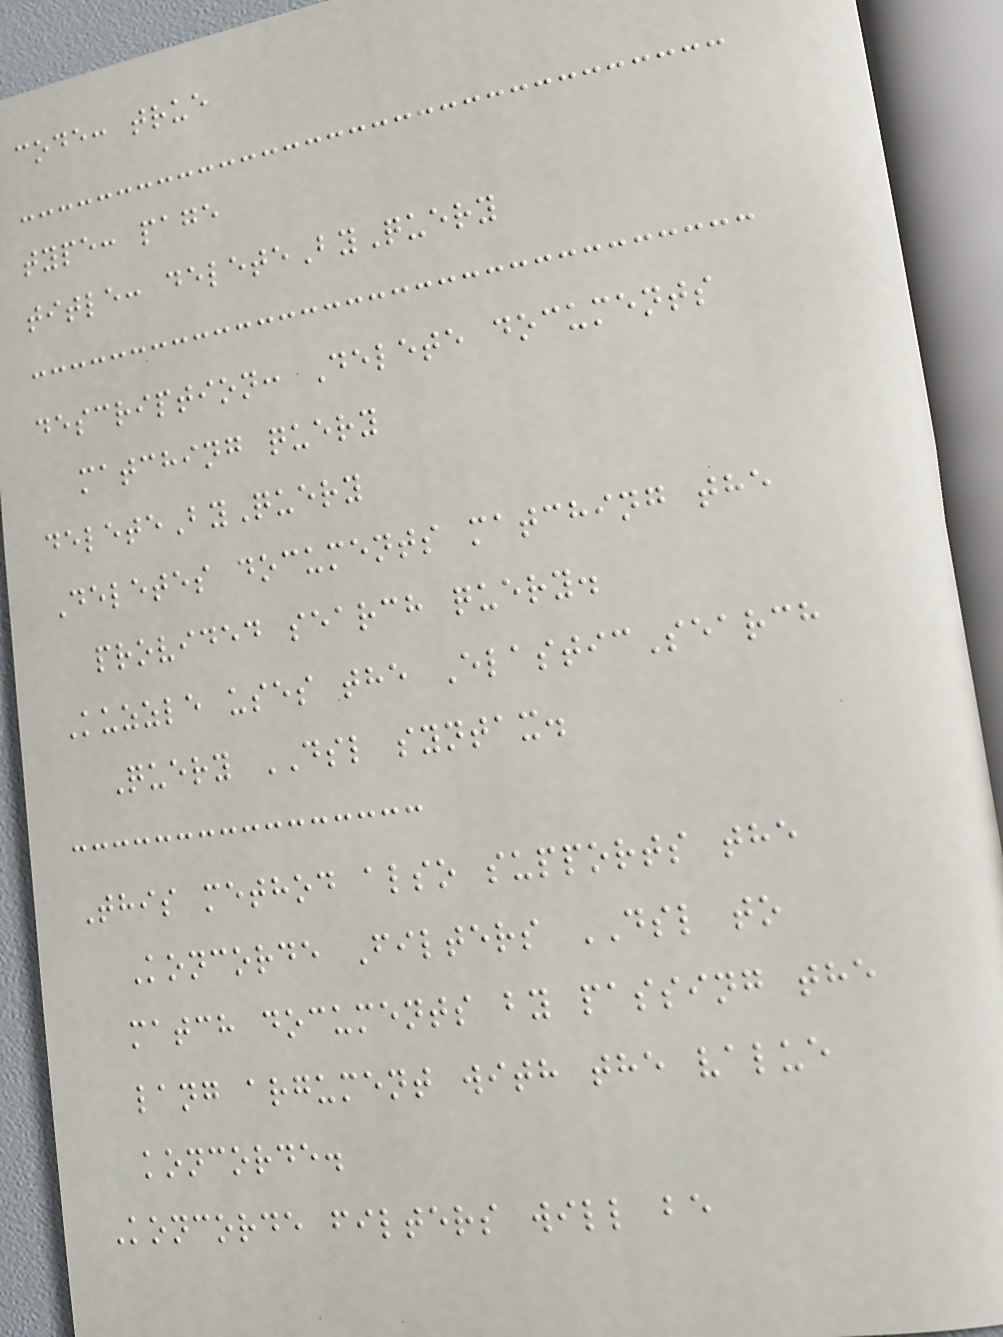code: true
type: page
title: deleteByQuery
description: Delete documents
matching query
deleteByQuery
Deletes documents matching the
provided search query.
Kuzzle uses the ElasticSearch
Query DSL syntax.
This method also supports the
Koncorde Filters DSL to
match documents by passing the
lang argument with the value
koncorde.
Koncorde filters will be
